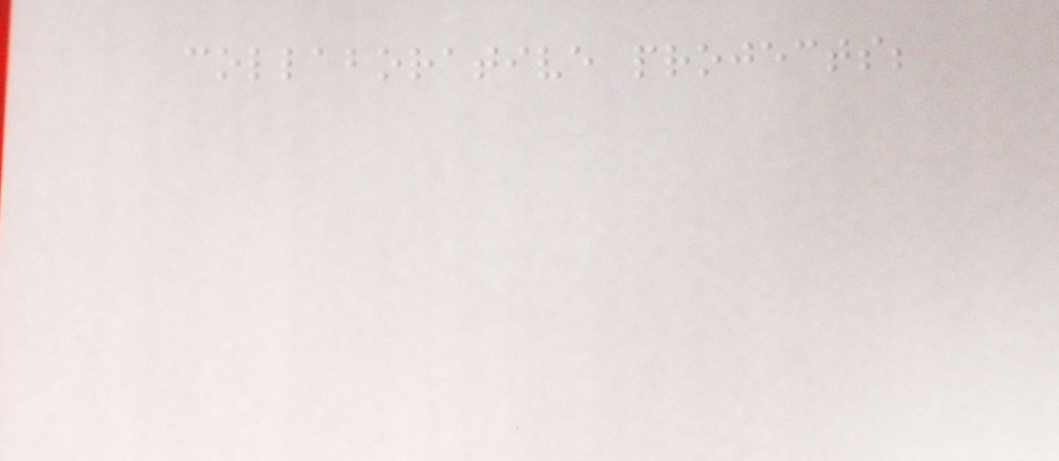collaborative projects;
